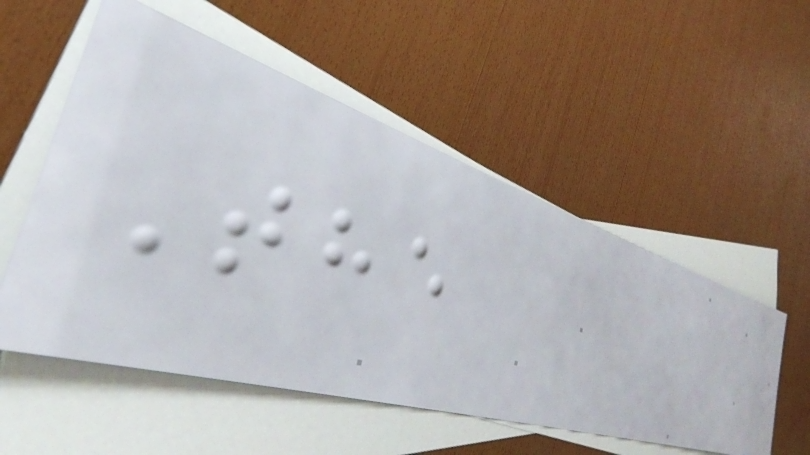The
